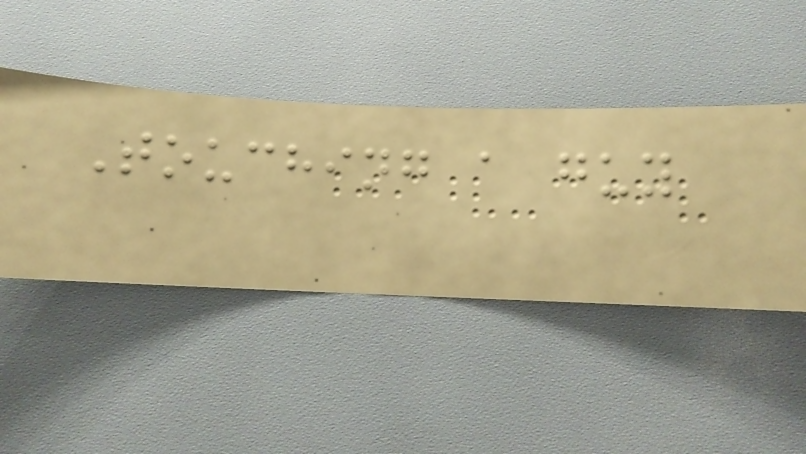Touching a guy
